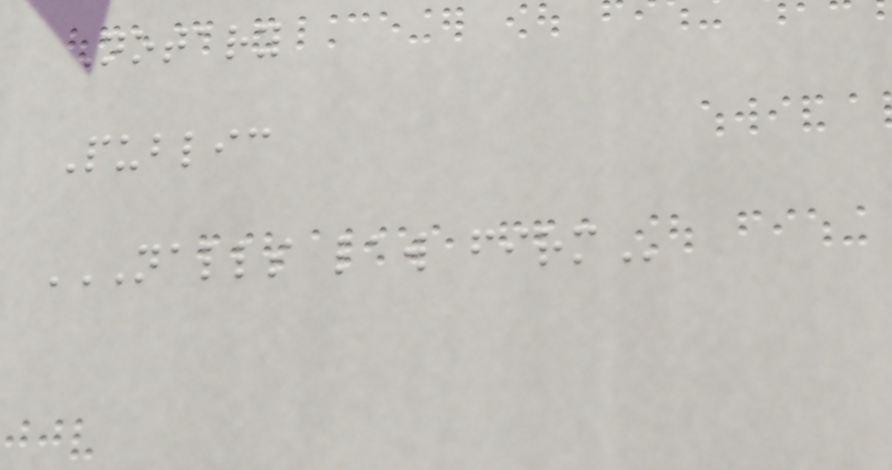Notary
Public
NALLS LAW FIRM
